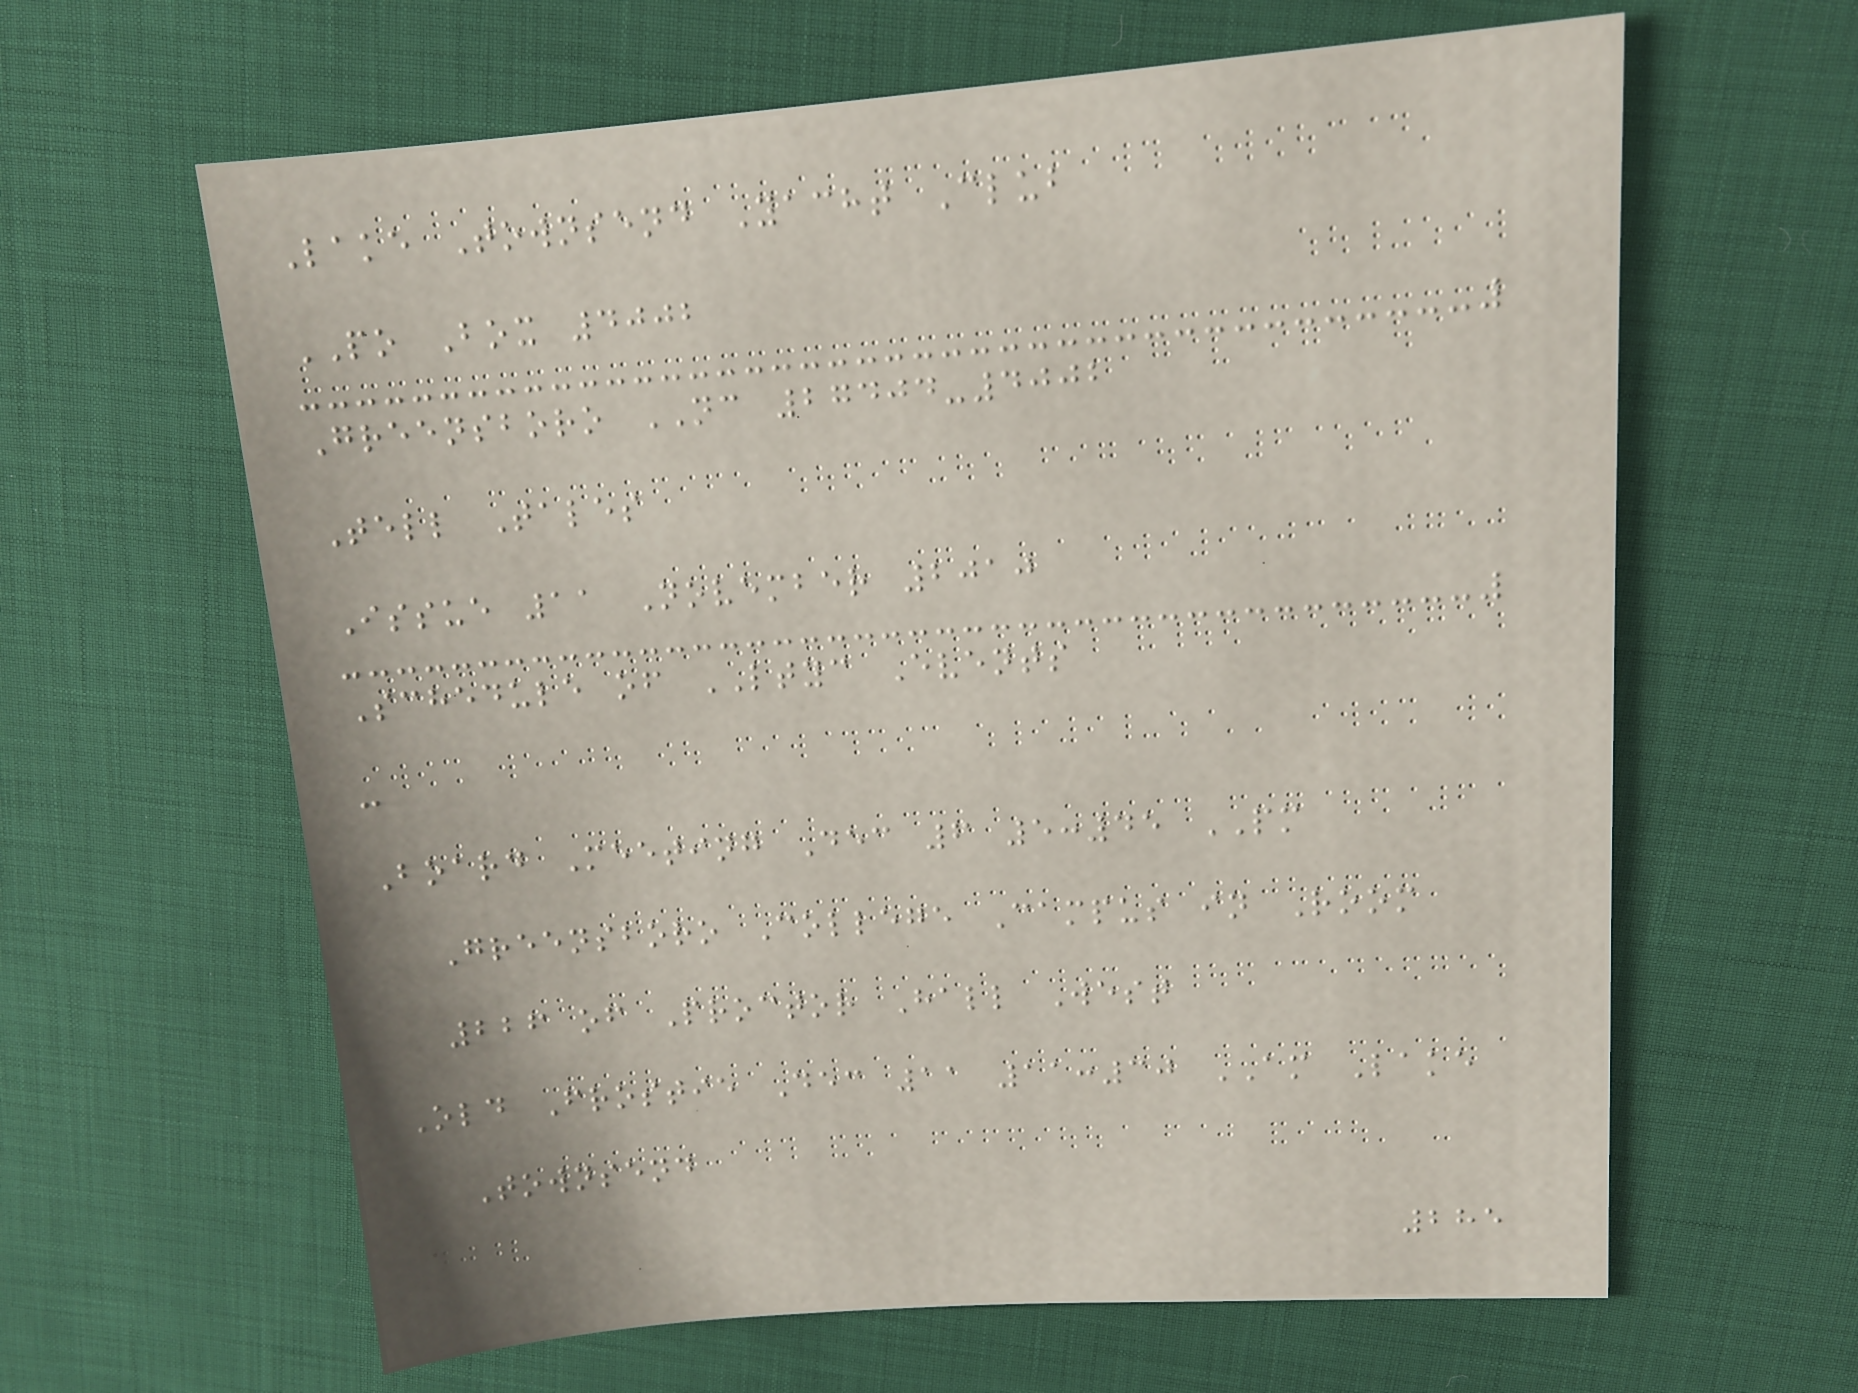Lake Townsend Yacht Club
PO Box 4002
Greensboro NC 27404-4002
Tell Tales
Issue 11 November 2010
Schedule of LTYC Events
-
Board Meeting Dec 6 5:45 PM
Greensboro College Campus in Room
226 of Proctor Hall West
Old Frostie Dec 11 11:30 AM Lake
Townsend
285
